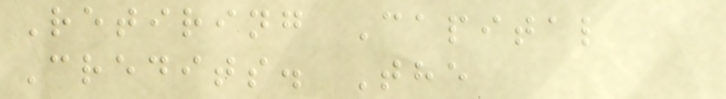Retiring Capital
Credits. The
